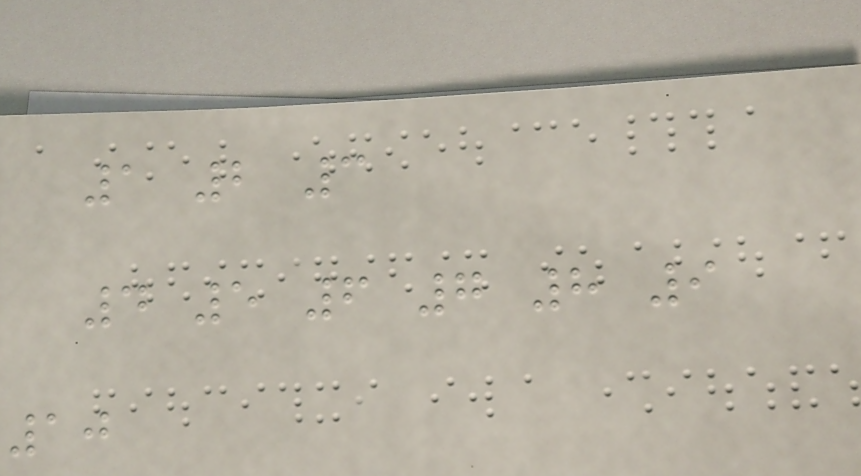1 2 3
4 5 6 7 8 9
10
